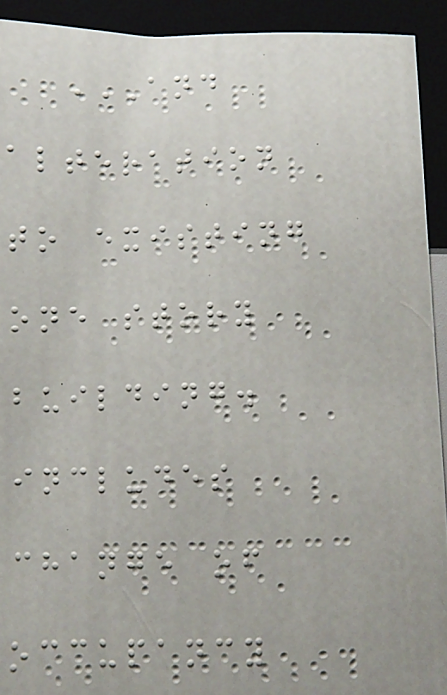AND
ALTERATION
TO EXISTING
ONE STORY
BUILDING.
INCLUDES
CHANGE OF
OCCUPANCY
